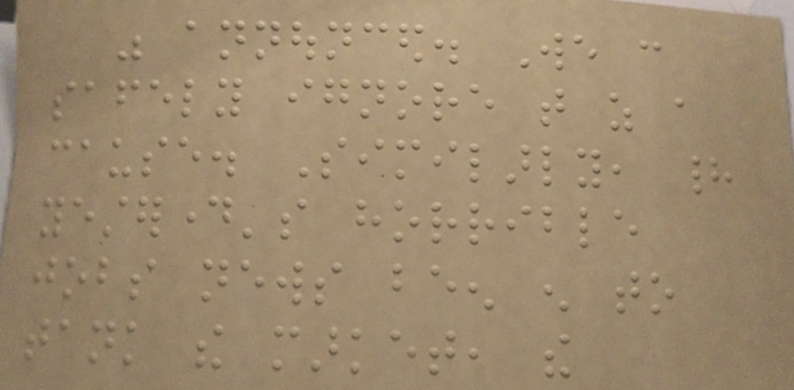was announced. We can
safely ignore that as a
cause. Similarly, had
yesterday's horrible
jobs news been enough to
tank the market, the
